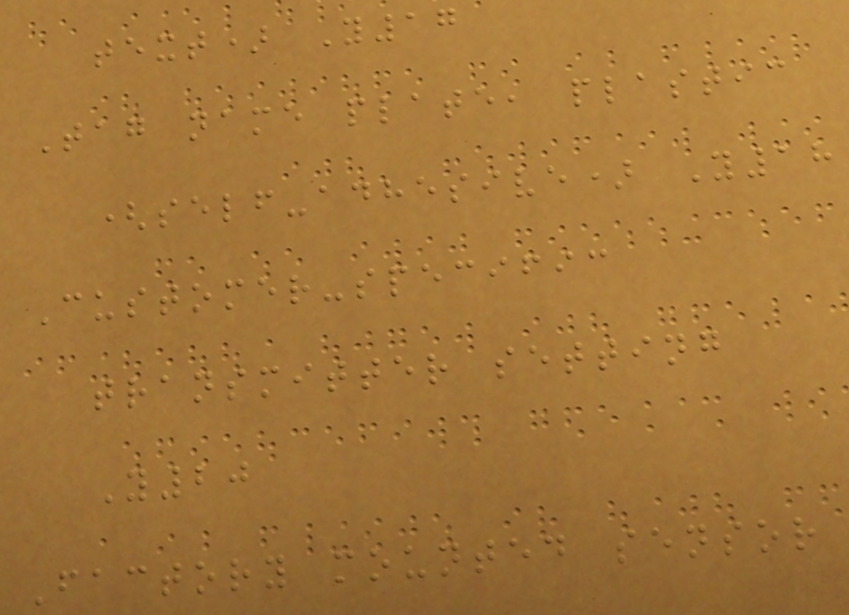text) Y17
Tag name plate, plastic
(self-adhesive) Y18
Customer-specific
transmitter setting
Y20
Factory mounted sensor
